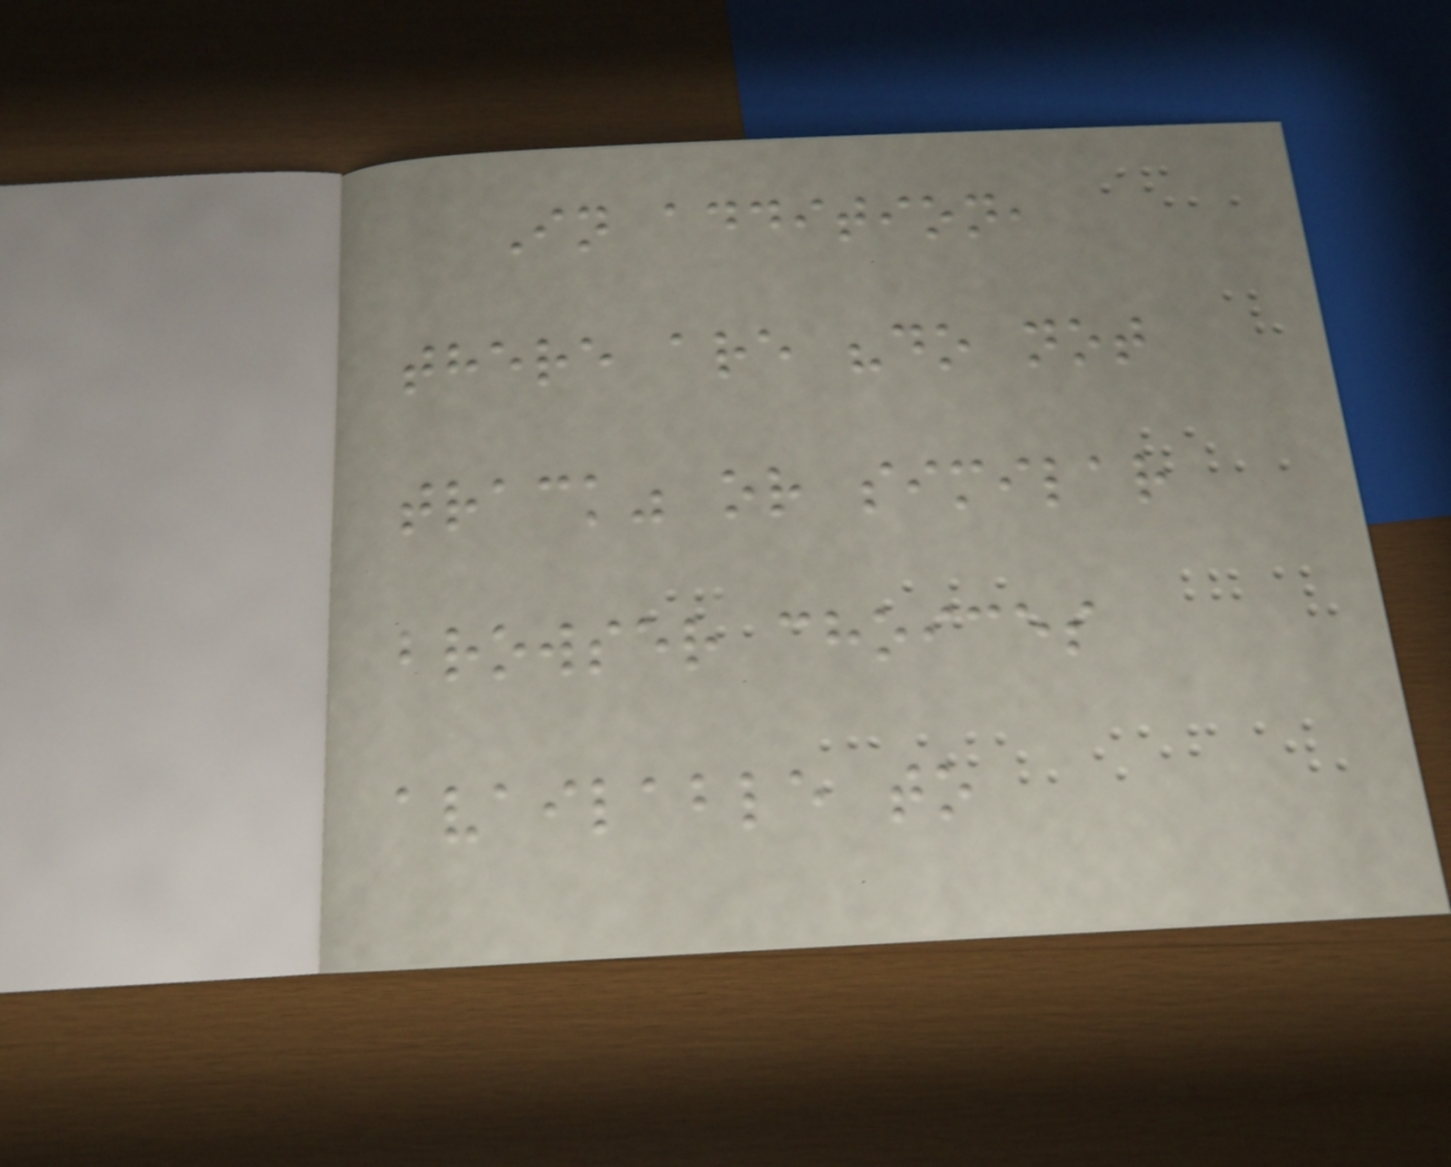In addition,
there are "do not
track" or similar
browser choices
available to
